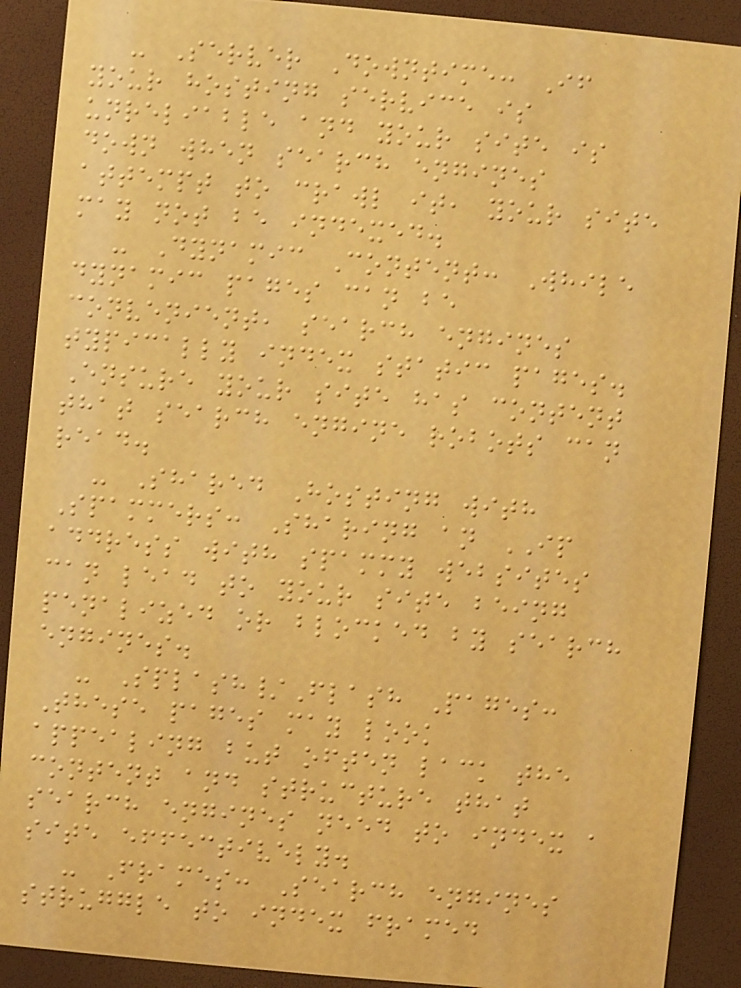- Server Downtime: If
your hosting service is
unreliable and your site is
down when search engines
attempt to crawl it, your site
may not be indexed.
- Dynamic Content: While
dynamic pages can be
convenient, search engines
typically index static pages.
Ensure your site has content
that search engine robots can
read.
- Shared Hosting with
Spammers: Sharing an IP
address with spammy websites
can lead to your site being
penalized or blocked by search
engines.
- Splash/Flash Pages:
These pages may look
appealing but often lack the
content and structure that
search engines need to index a
site effectively.
- Frames: Search engines
struggle to index framed
